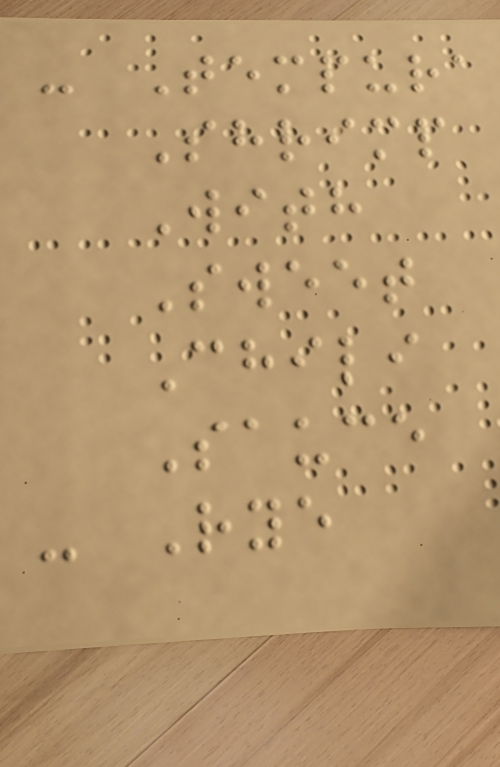- Tempura
Shrimp
With
Sweet
Chili
Sauce
- Rye
